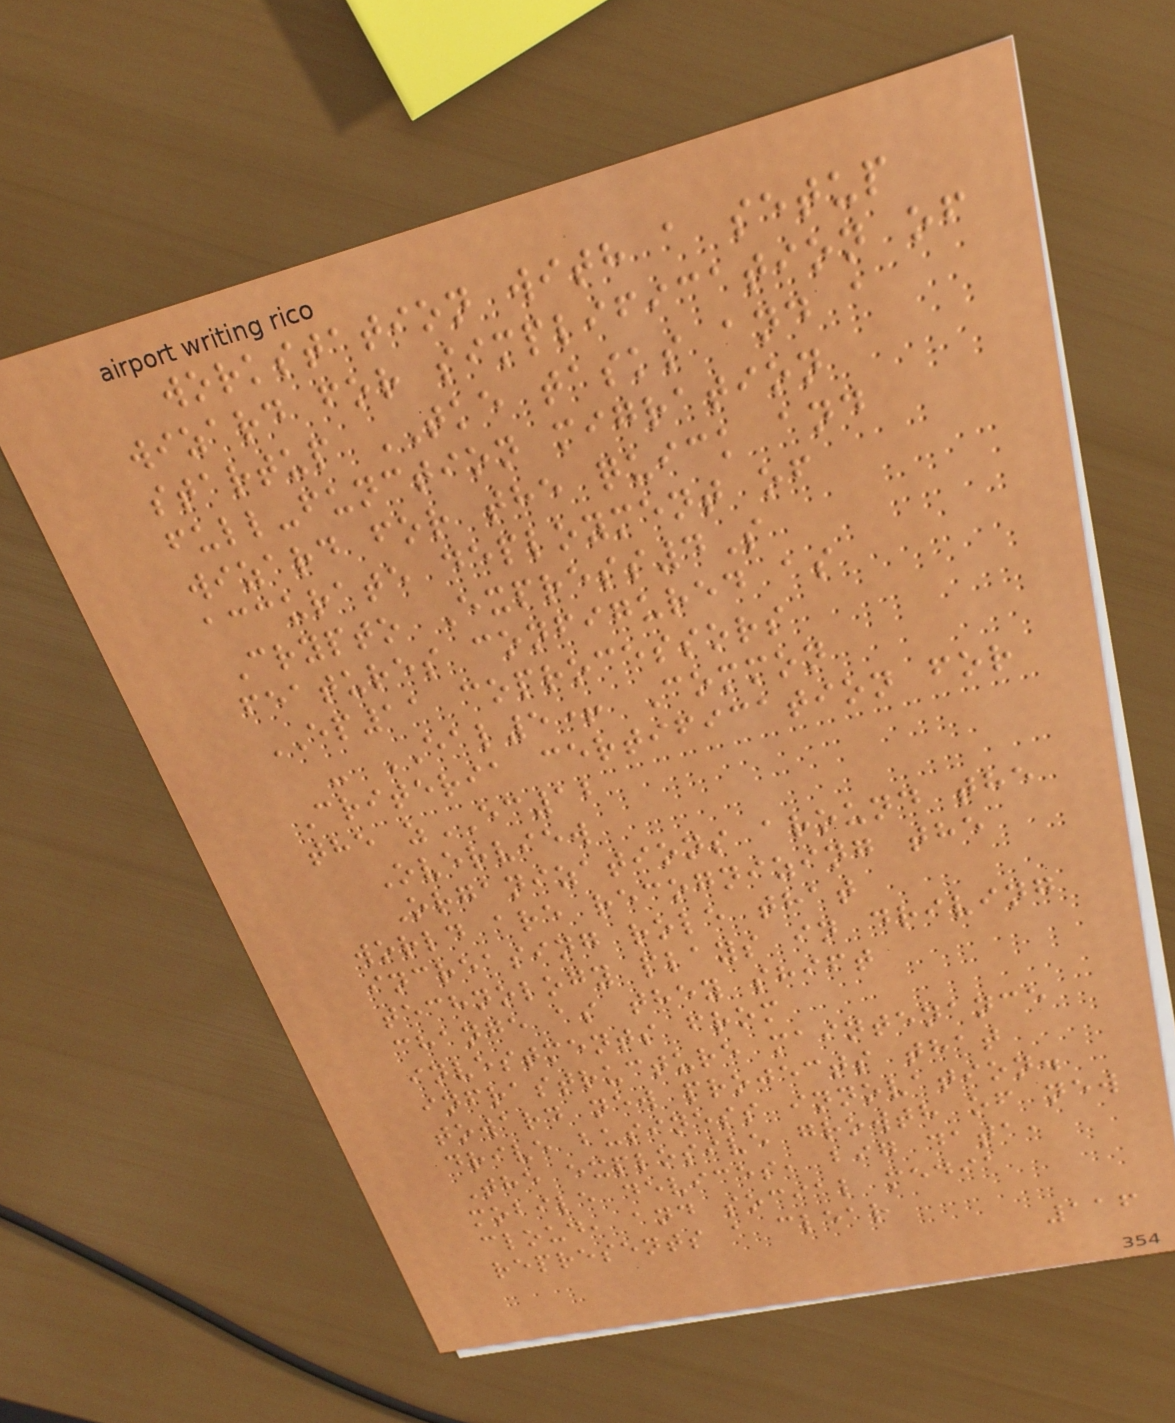workstation with a setup
wizard for simplification of
startup TKE tasks and a
full-function migration
wizard for the quick and
accurate deployment of
Crypto Express4S
features configured as
EP11 coprocessors
- EAL5+ Common
Criteria certification for
the zEC12
Overview
Organizations around the
world are recognizing the
increasing role that
technology plays in driving
change as they shift
investments from
infrastructure maintenance
toward new projects that
drive business innovation.
The explosive growth of new
mobile devices, big data,
cloud, and social media
represents a clear
116
